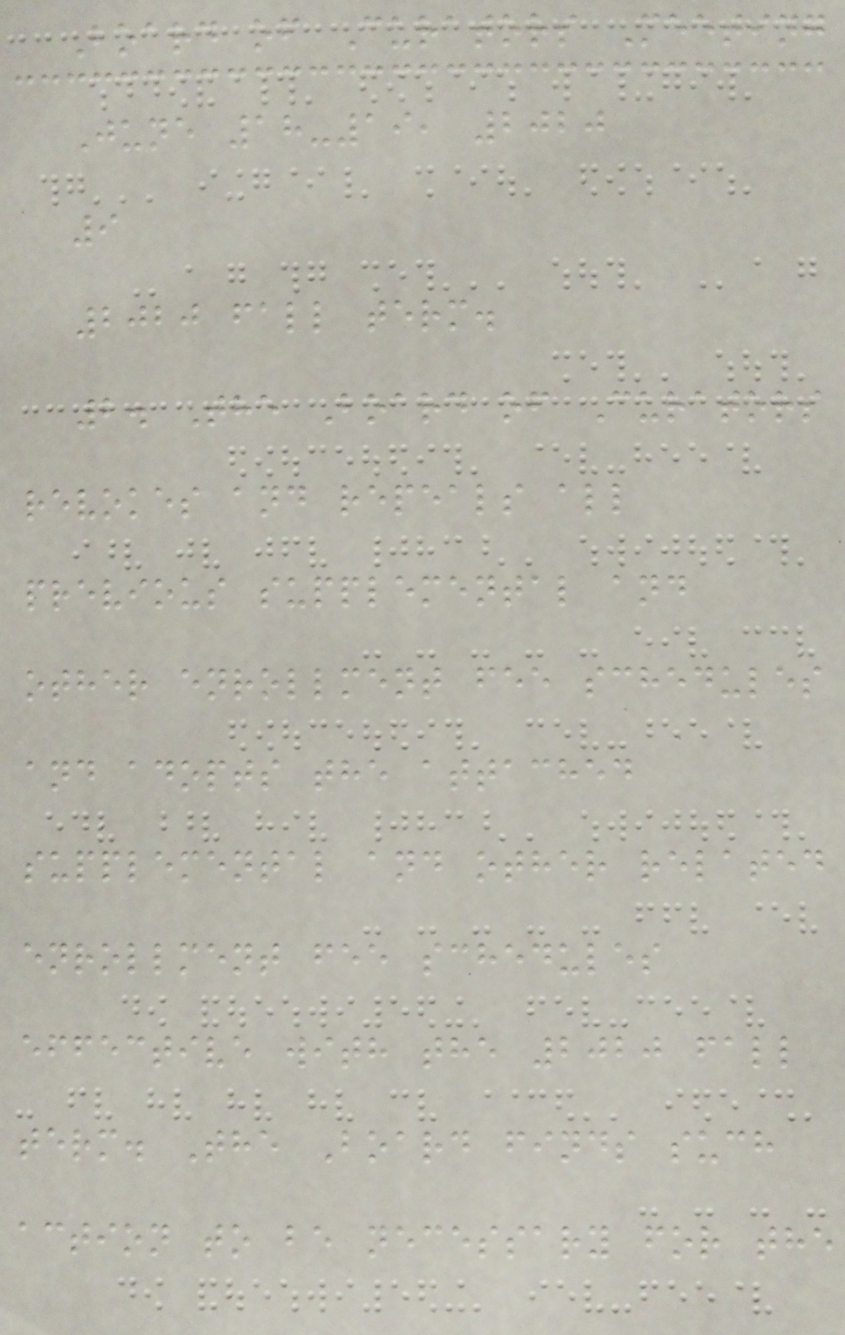Board of Curators Meeting
June 18-19, 2020
9
2020 fall term.
2. The Board of Curators
revokes and repeals all
previous supplemental and
other enrollment fee schedules
and adopts the attached
supplemental and other related
enrollment fee schedules
effective with the 2020 fall
term. The Board finds such
action to be necessary for the
